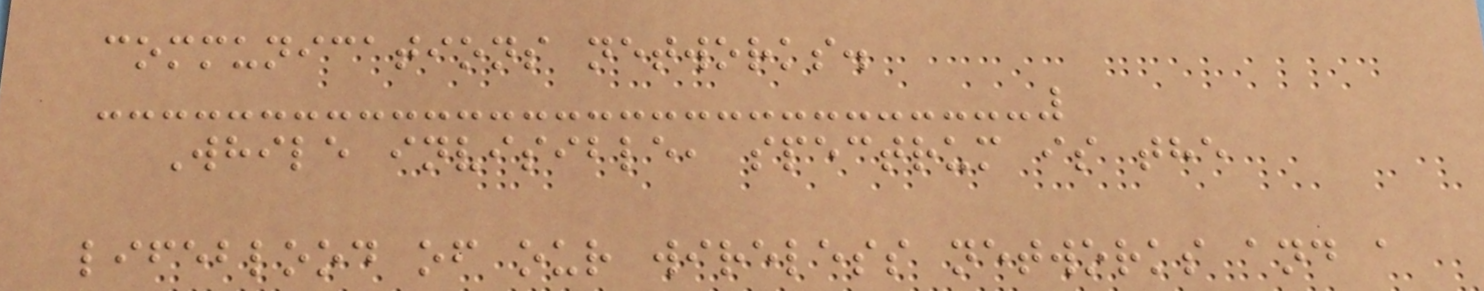communications networks.
While invisible, spectrum is the
lifeblood of our wireless networks and a
